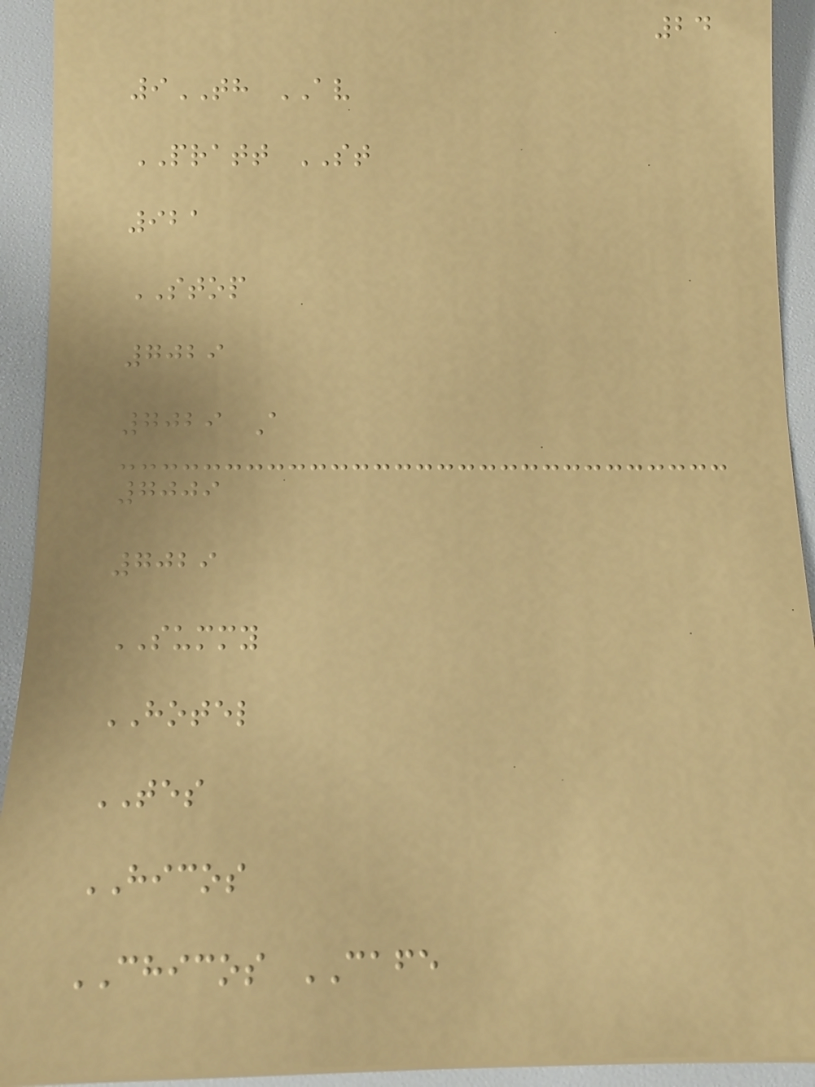24
9TH AV
PRATT ST
921
STOP
7029
7029 A
7009
7029
SUMMY
HOTEL
TES
HICOS
CHICOS CAFE
